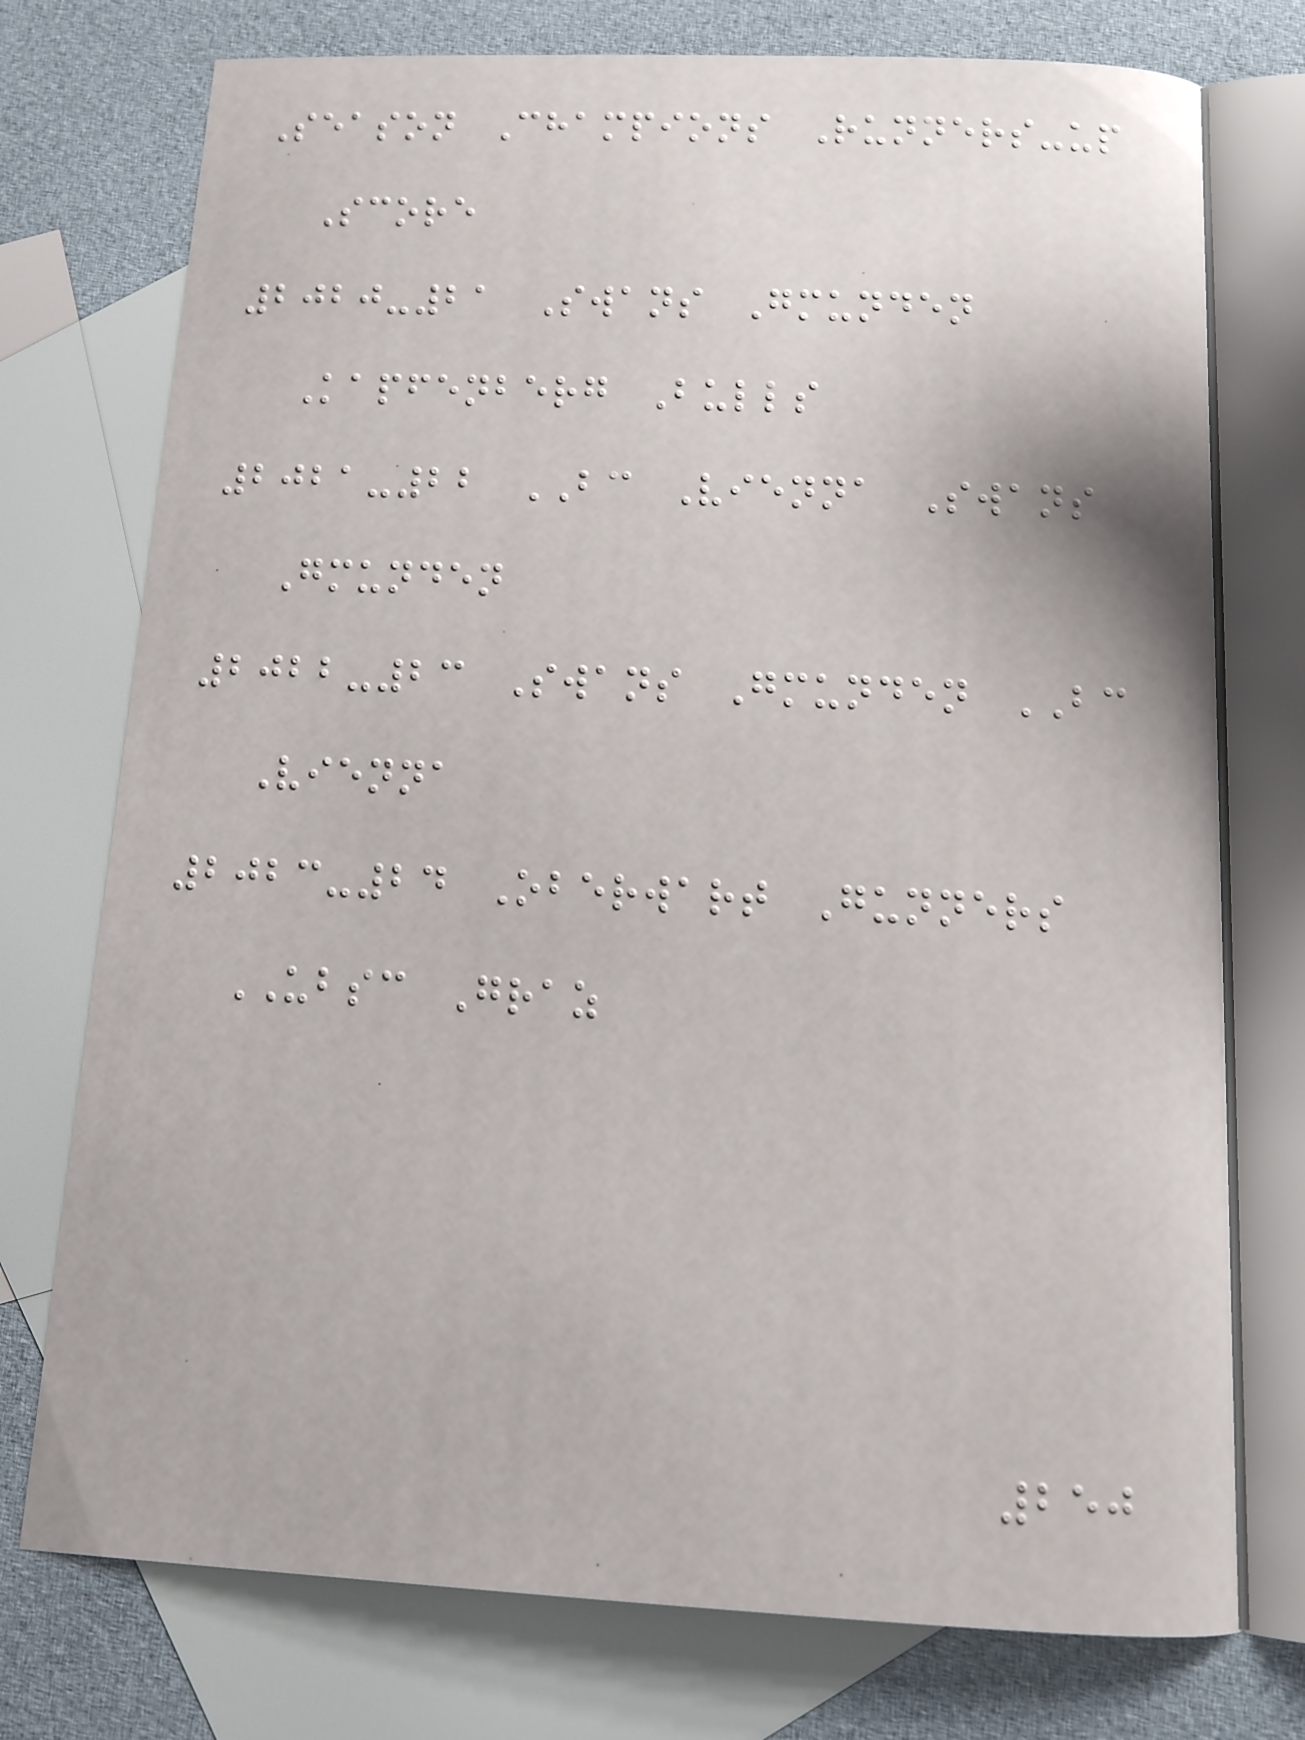Season Champions Runners-up
Score
2020-21 Swans Gmunden
Kapfenberg Bulls
2021-22 BC Vienna Swans
Gmunden
2022-23 Swans Gmunden BC
Vienna
2023-24 Oberwart Gunners
UBSC Graz
250
